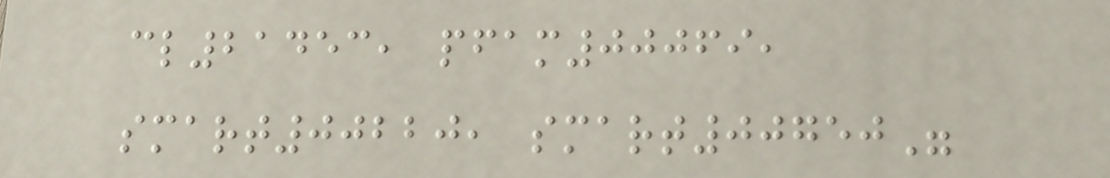cl21453, pfam00069,
smart00220, smart00750"
